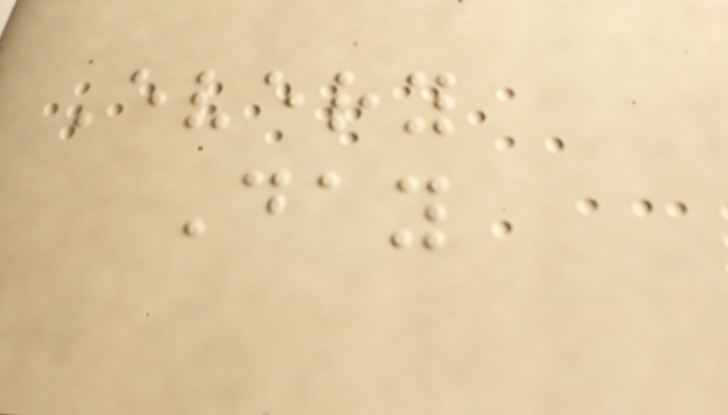Every
Day
